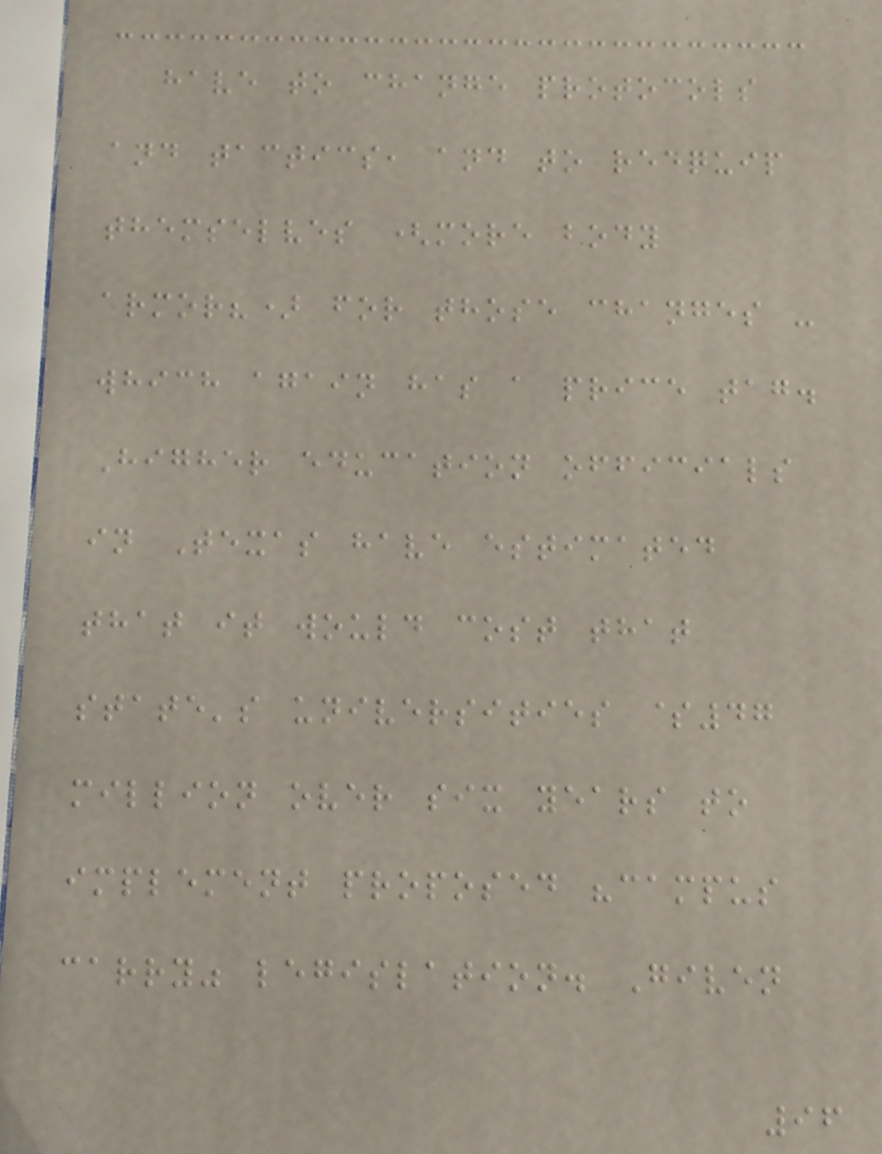have to change protocols
and tactics, and to reequip
themselves (more body
armor?) for those changes -
which again has a price tag.
Higher education officials
in Texas have estimated
that it would cost that
state's universities $47
million over six years to
implement proposed "campus
carry" legislation. Given
96
